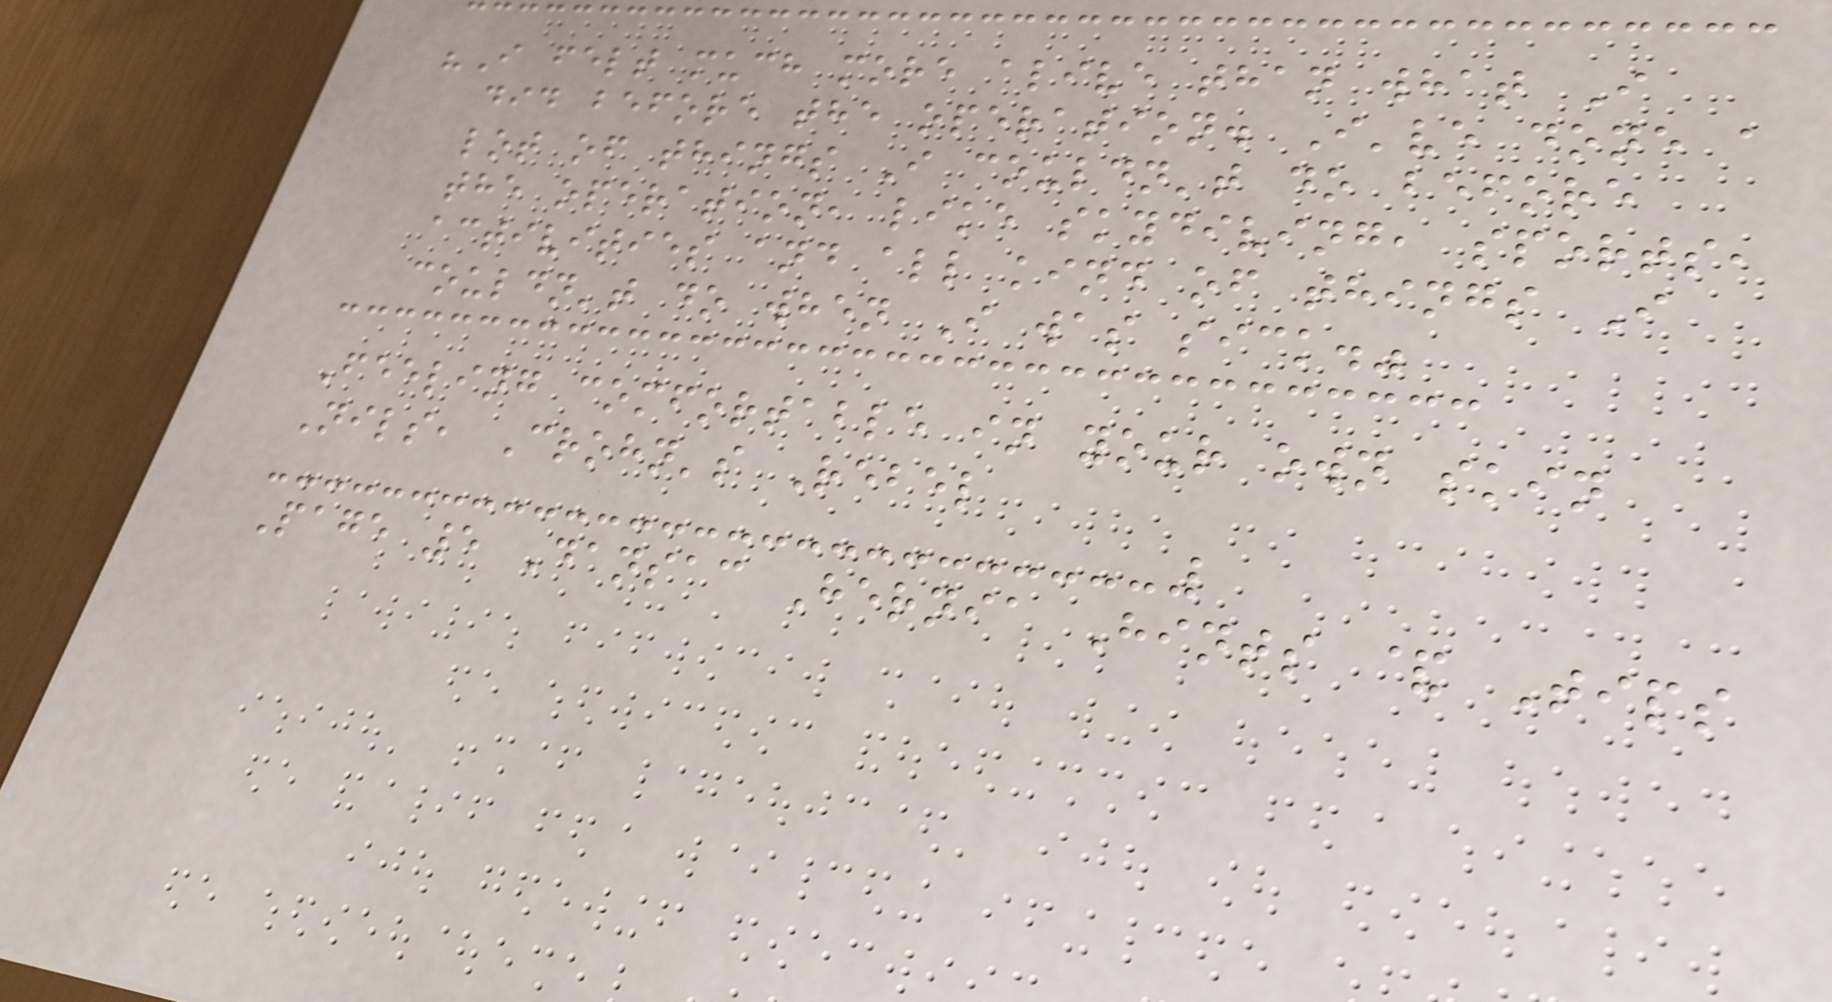"I felt much more alive than what I
did before the operation. I've done a
lot of things I couldn't do before
the operation, like skydiving, sports,
activities and all kind of things I
couldn't do when I was sick."
Feeling comfortable in your own skin
Nils, Crohn's Rebel
Page 5 Dansac Hernia Hints & Tips
